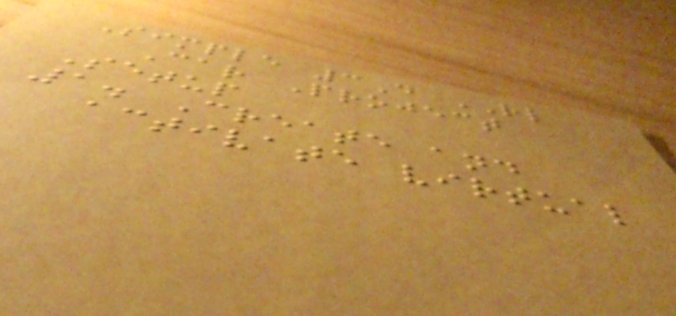Simple 3D RL
Car Project
Setup
1. Create and
activate virtual
